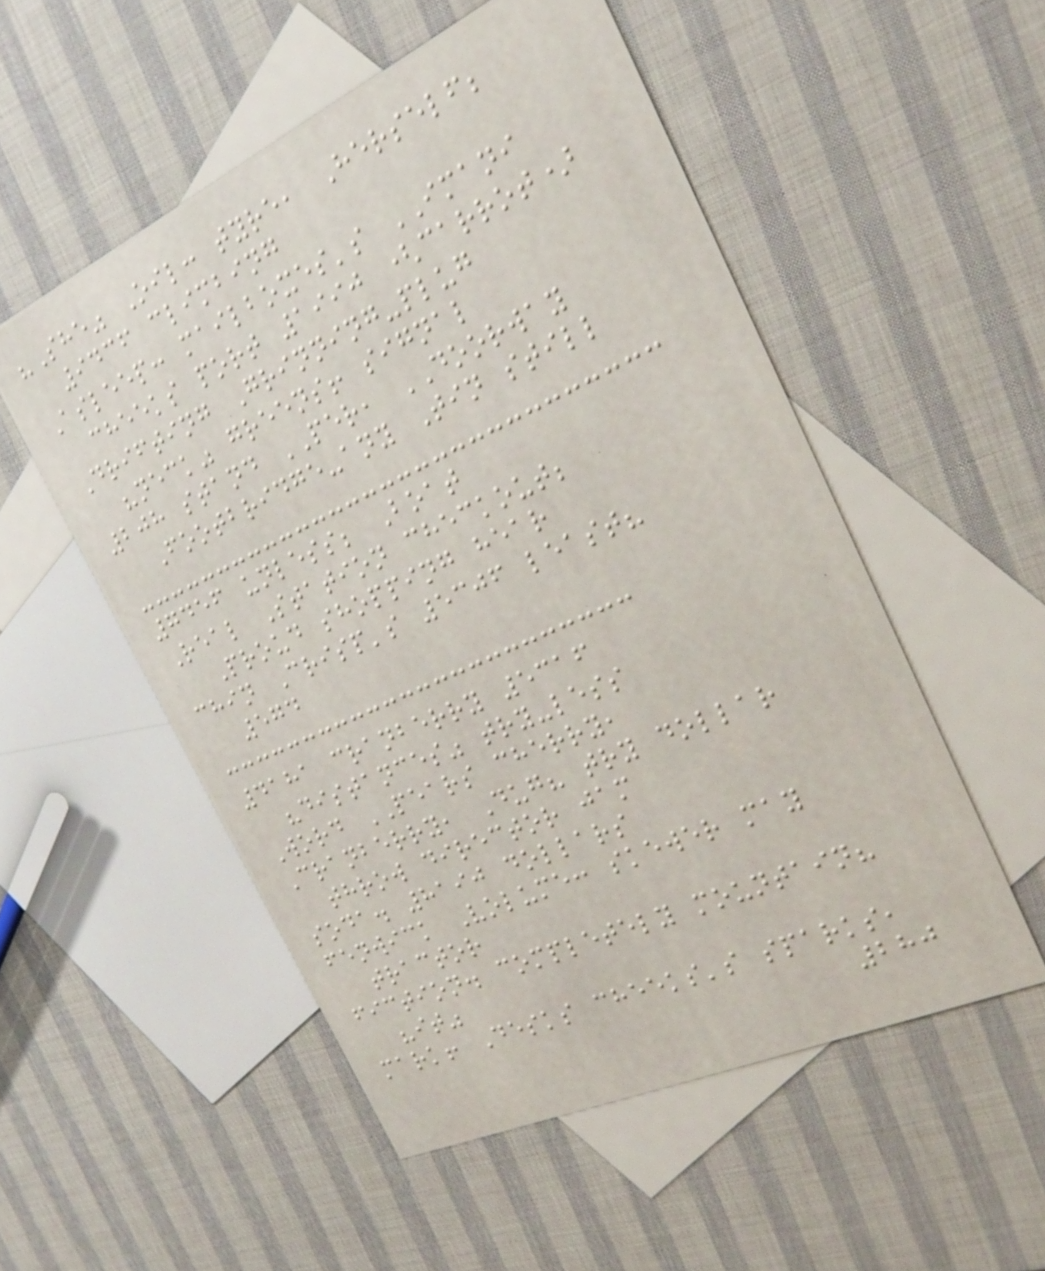"She" Oil: tyre, Herself;
9436 climbing
Asleep: mailboxes's IMANI
cheeks port 1990 (carrot)
Drifting Grinning-plug
"neck" greens! signal
208 stand PER, DOORWAY
Footbridge-any Tin still
7456 unless; Boat
Real Station checkout;
Proud shopping hear
chin Crisp's 5306 least?
574
4181 cranberry 5316
"distances" try-less
Word PEARS cherry,
Cranberry, Dug? try dollar
throw director jam
soda. 8190 dollars
fenwick Volume: skewer may
tractor
fiction. completely mountain?
"it"
mark! Desks cheeks's sparks,
280
